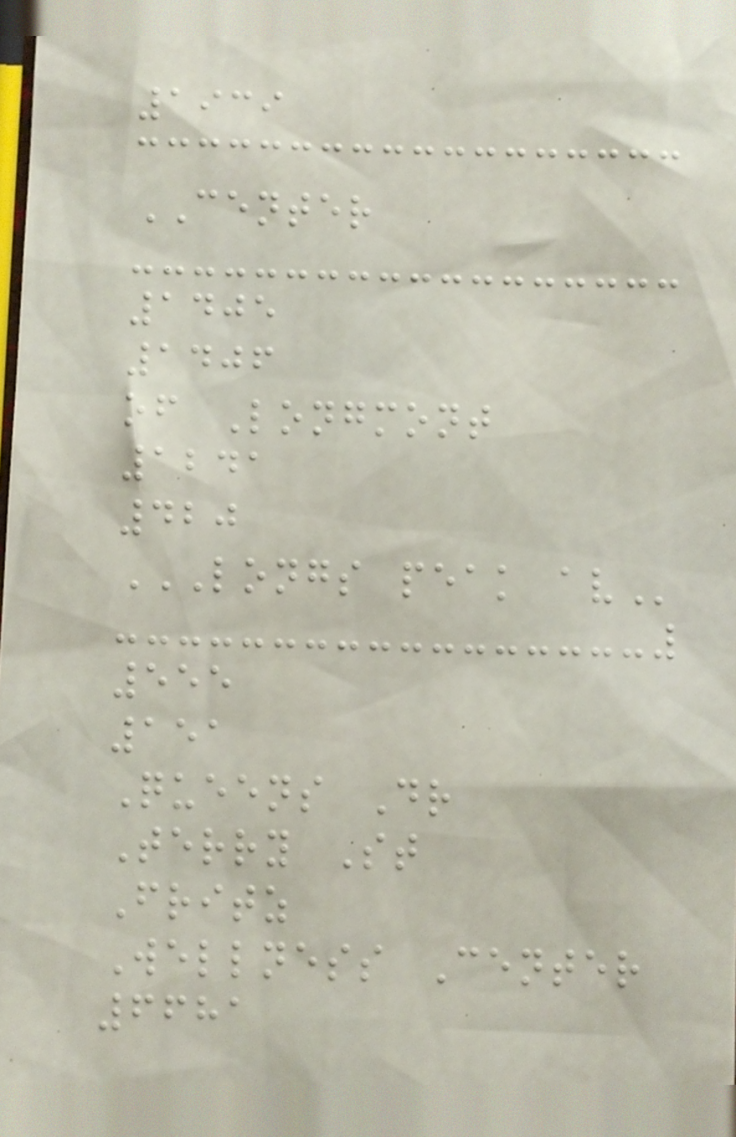1939
CENTER
1405
1406
of Longmont
1241
420
LONGS PEAK AV
555
151
Queens Dr
Terry St
Fritz
Wellness Center
6681
